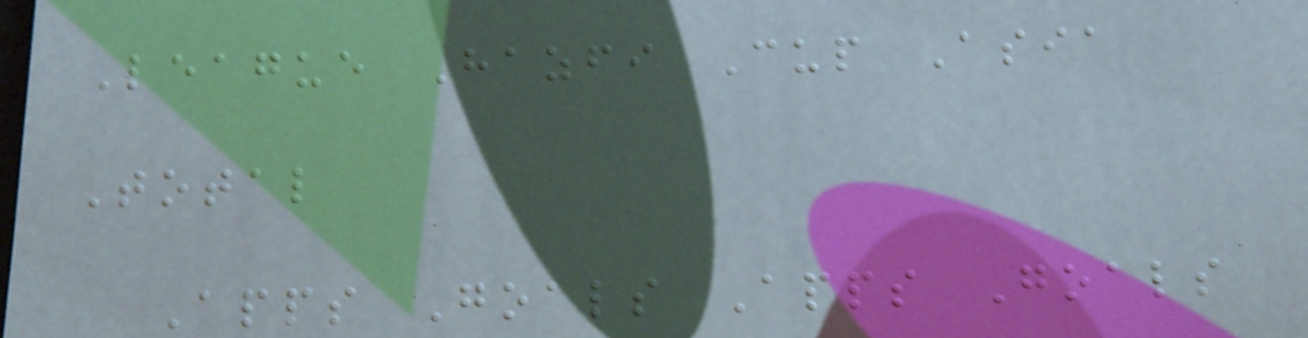League Hazfi Cup Asia
Total
Apps Goals Apps Goals
